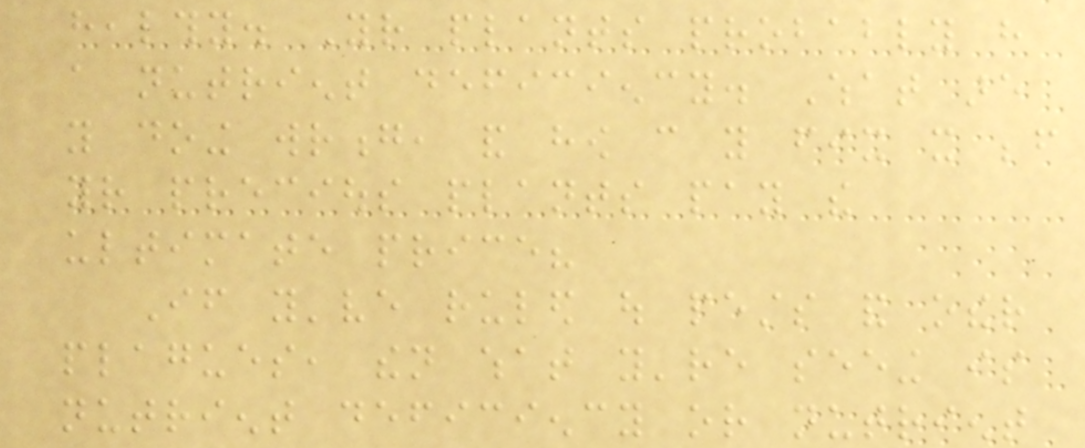healthy. Your plants probably have
a nutrient deficiency. What are
you doing wrong, and how can you fix it before
your precious plants pay the
ultimate price?
If you've ruled out pests and other
plagues, then what you're seeing is
nutrient deficiency or nutrient
